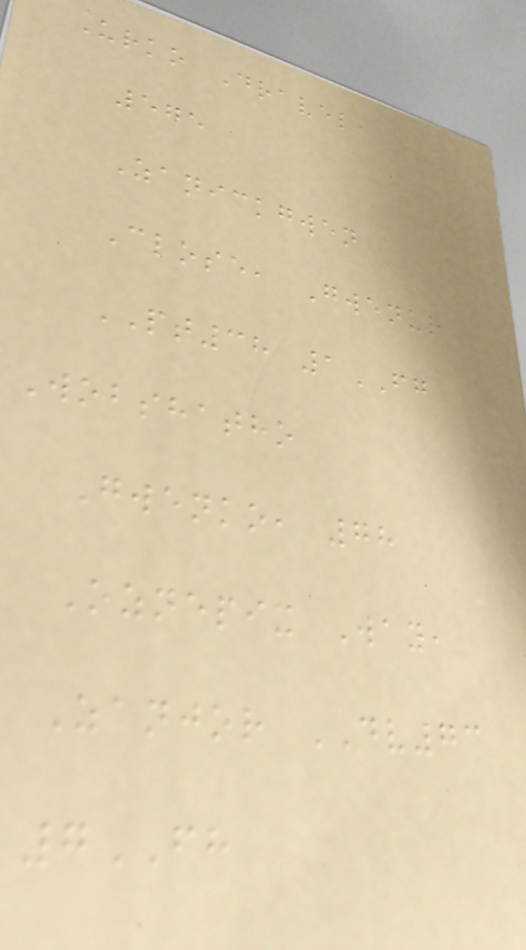Urko Dravel,
575
Zanickgwen
Close, Gwenur
PT38 1FG
Wobshatho
Gwenko, 78
Oznepix Way,
Zanjor DV73
7FH
